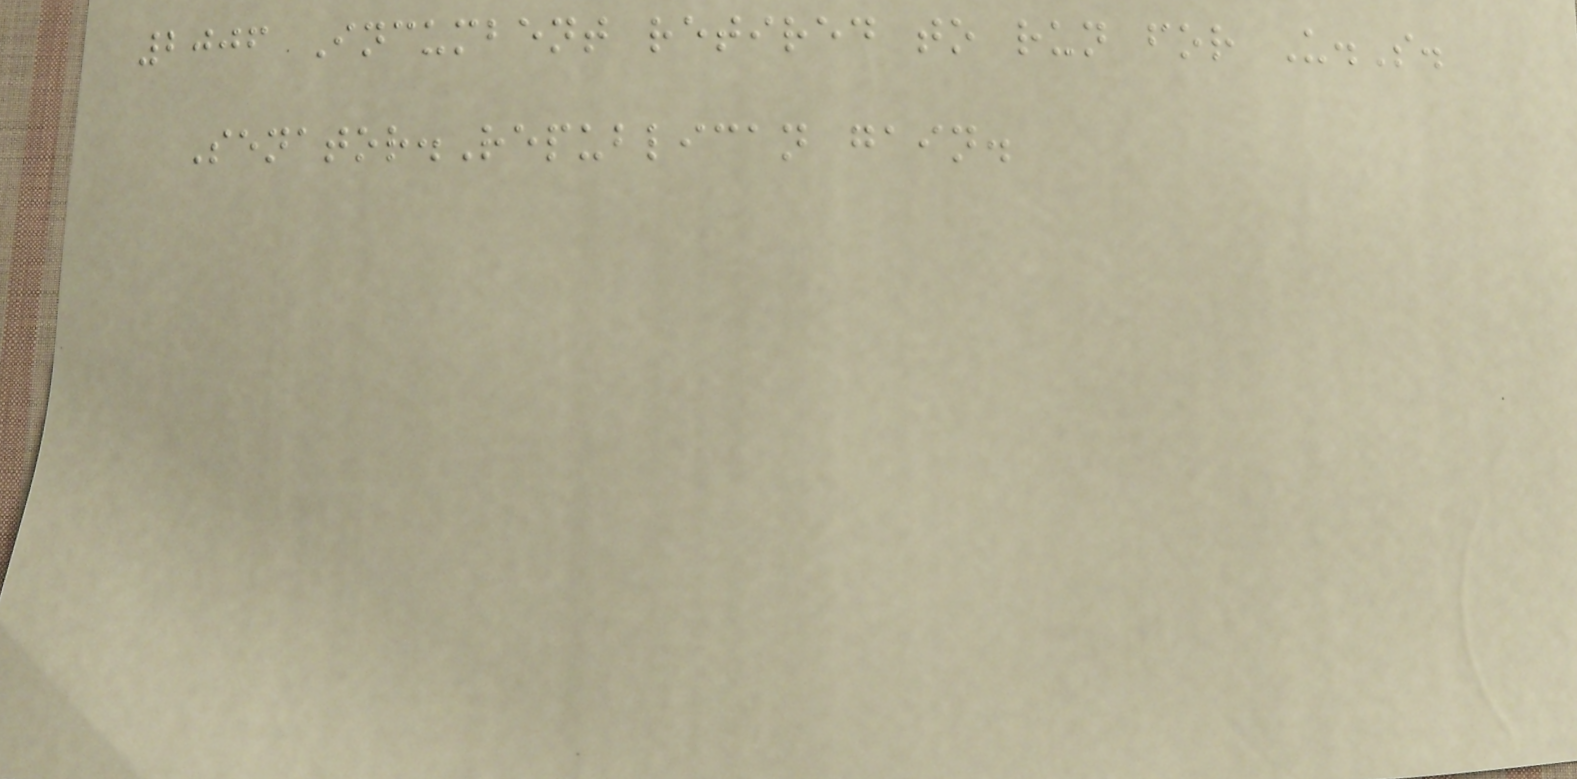2006 Incumbent retired to run for U.S.
Senator.Republican gain.
